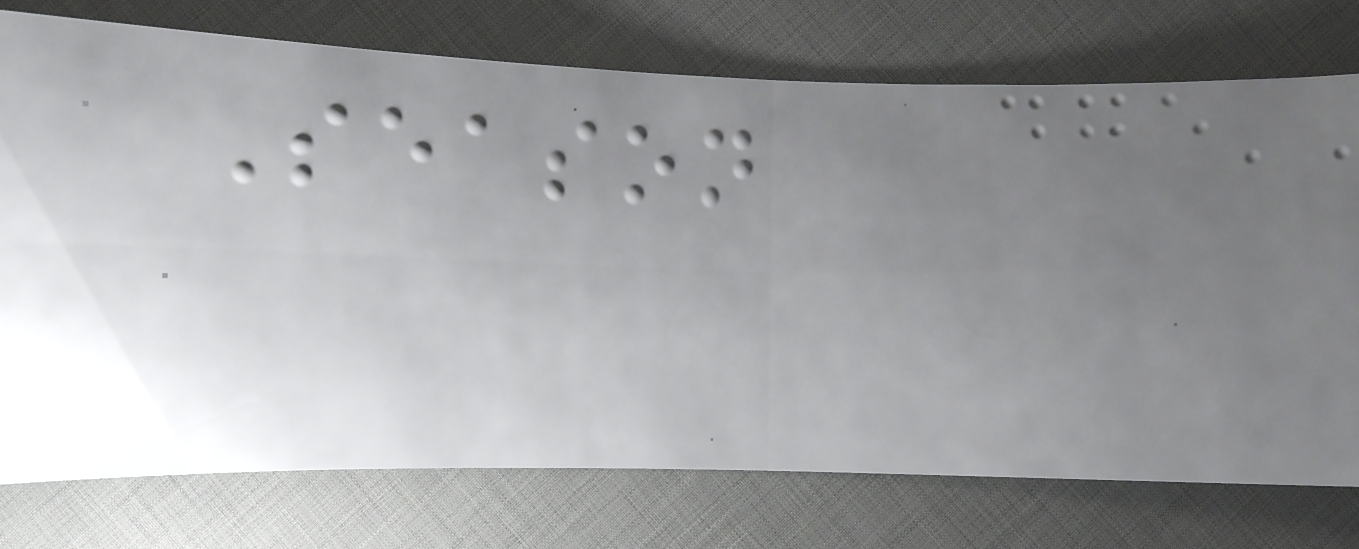Season
